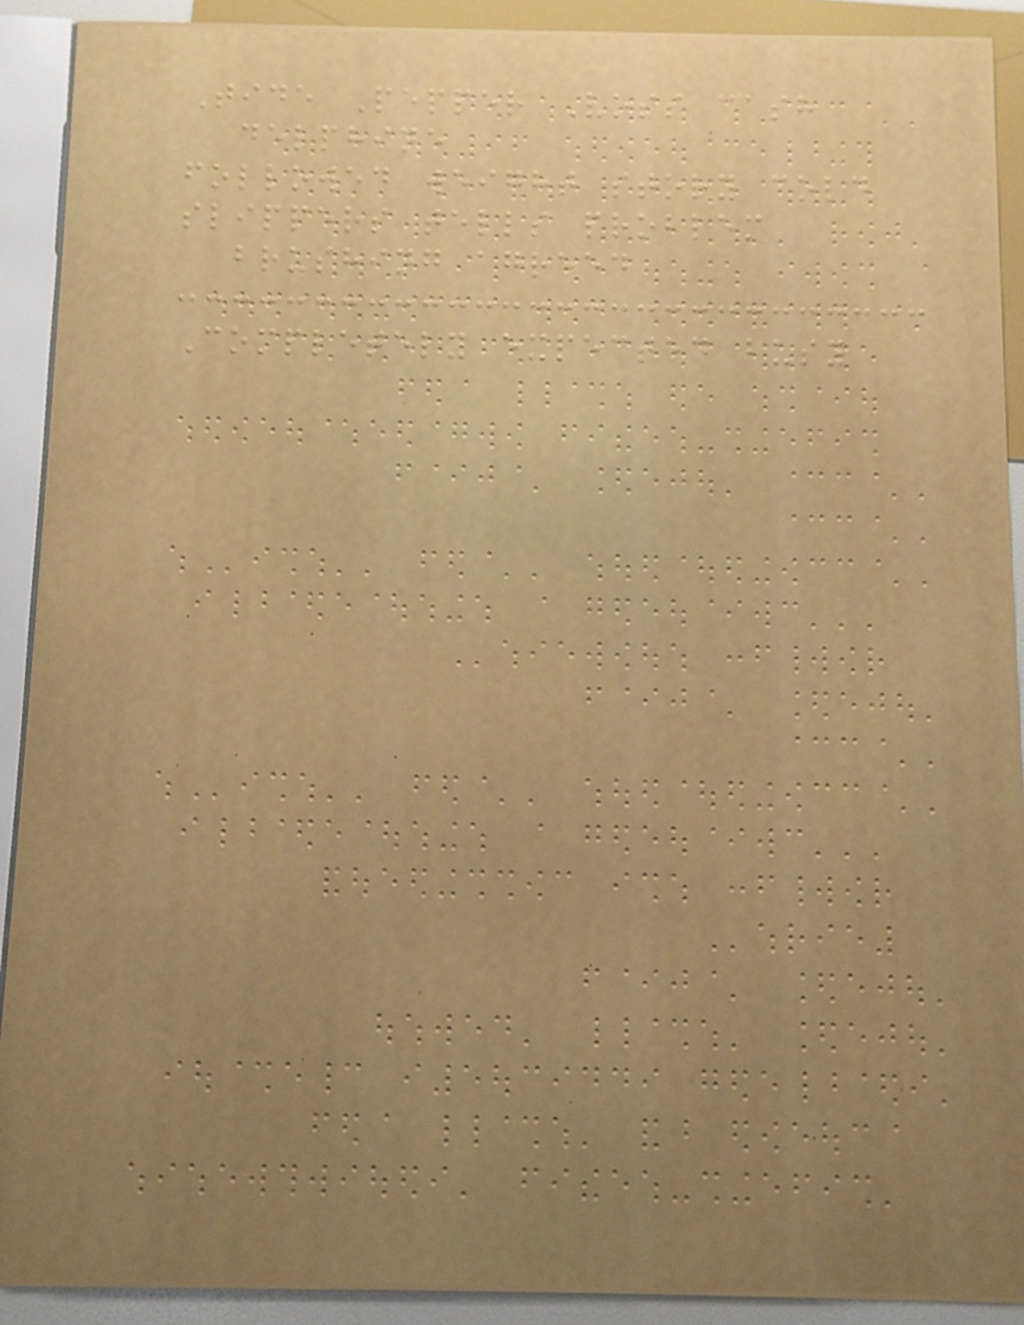Tide Pepper Voss cash
delphine
followed weight story cold
slippers tells problem
brushing agreed
Completely expected busy
